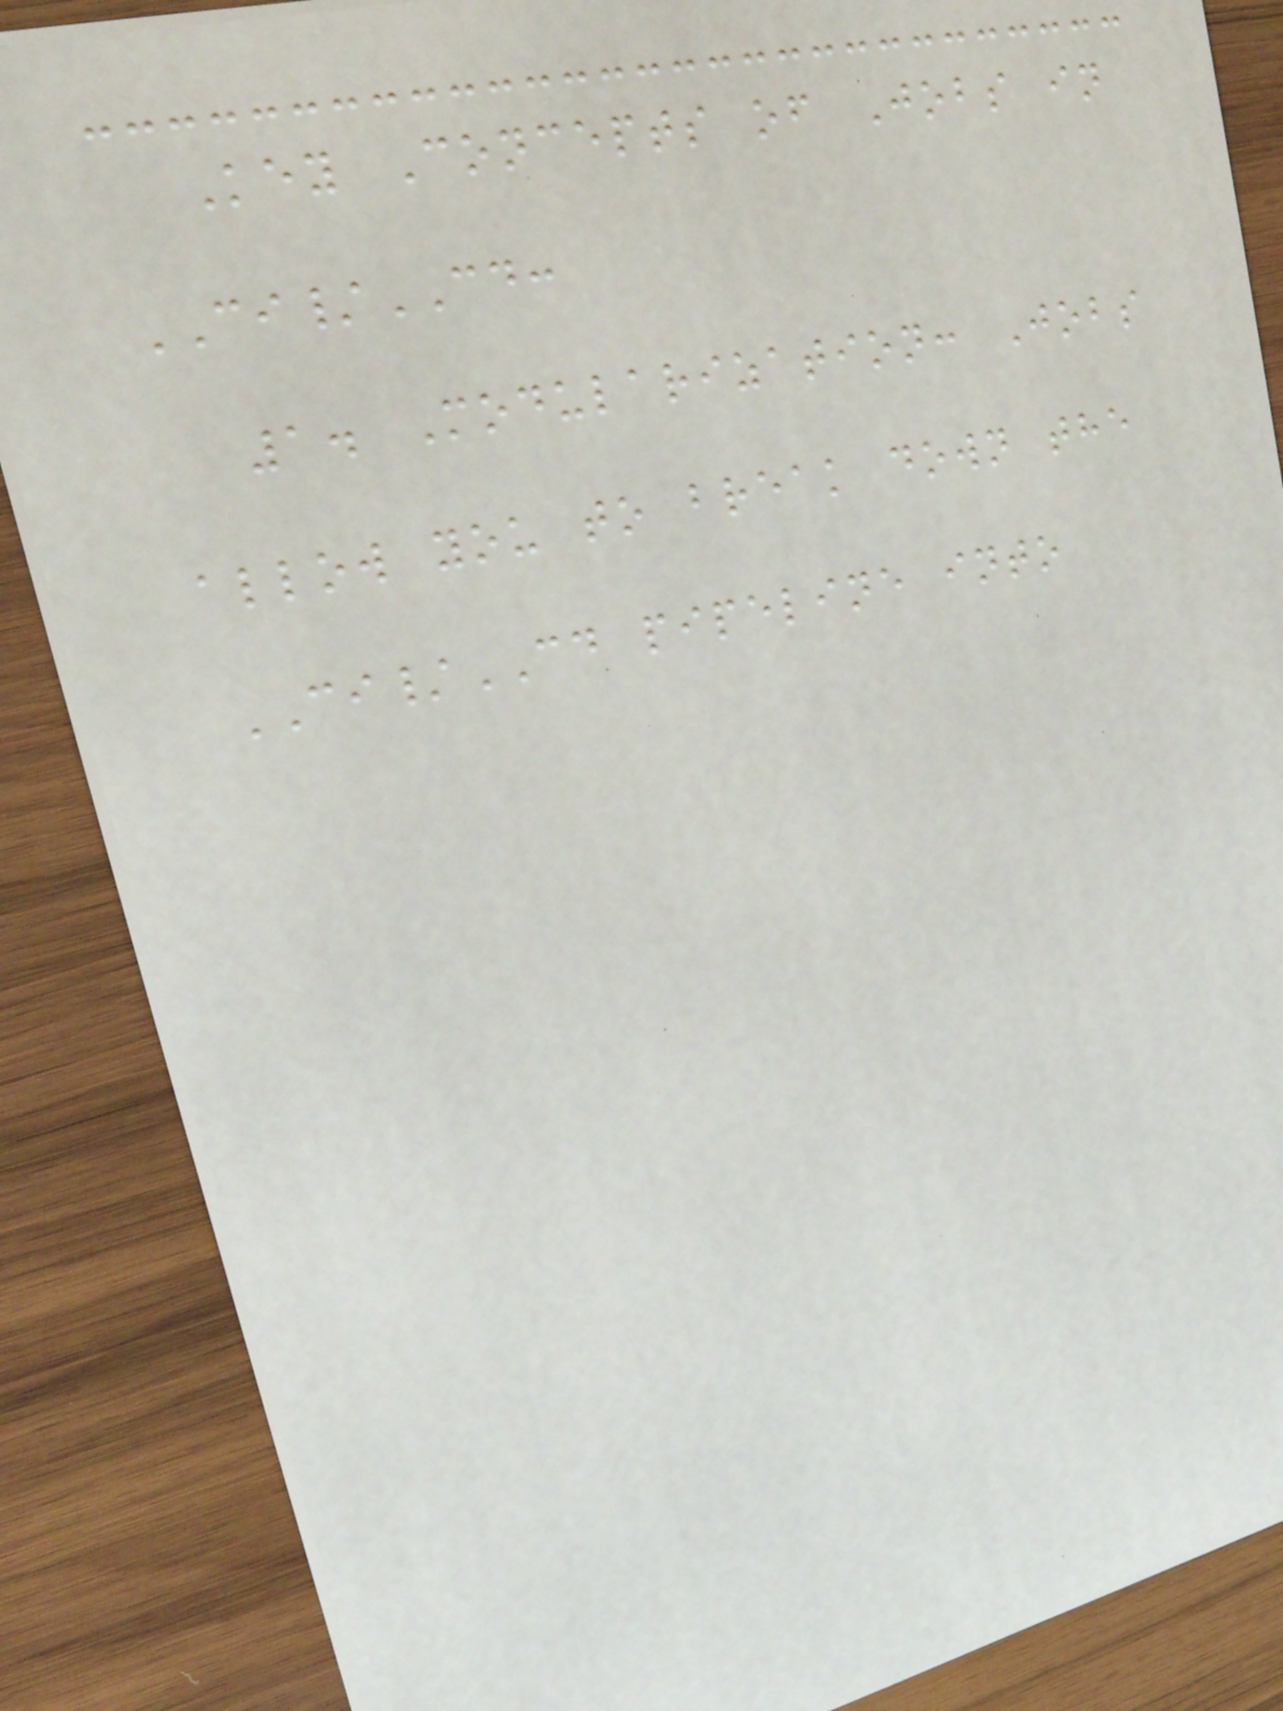Key Concepts of Jobs in
CI/CD:
1. Modularization: Jobs
allow you to break down the
CI/CD pipeline into
